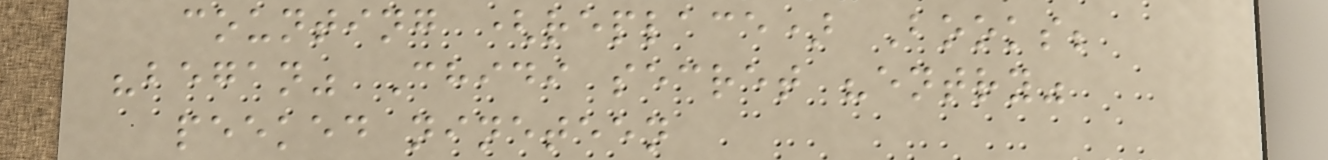counting (replace) Books;
"began" Chidi secret "entry"
peeked nineteen
